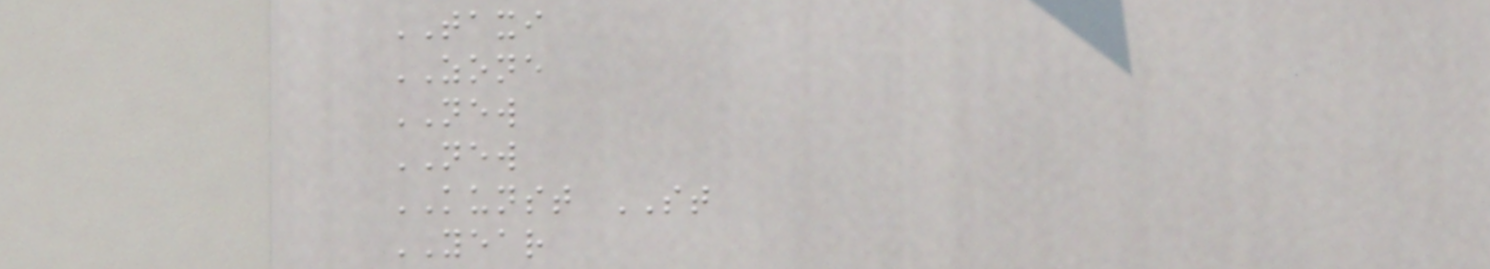TAXI
ZONE
NEW
NEW
KUNST ST
YEAR
